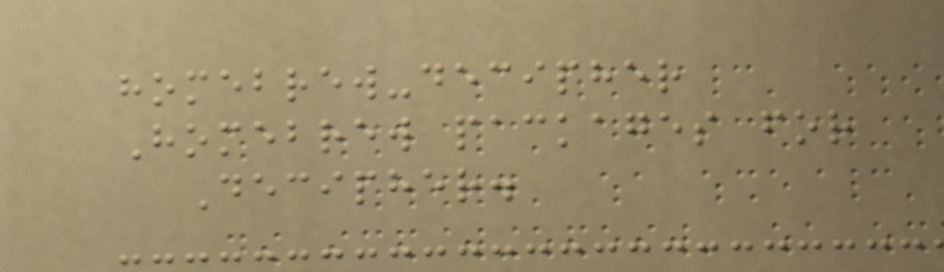homebrew-decipher
Homebrew packages for
Decipher.
